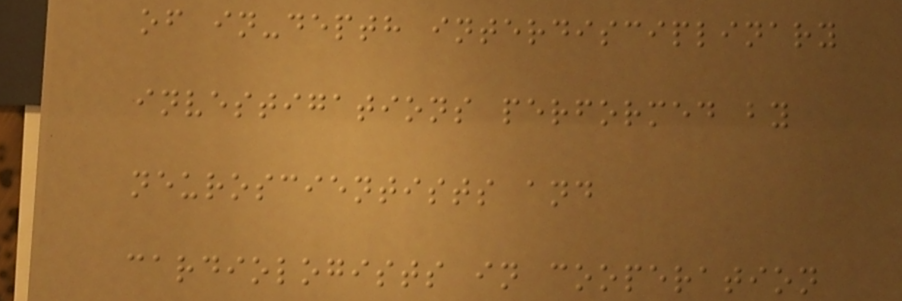of in-depth interdisciplinary
investigations performed by
neuroscientists and
cardiologists in cooperation
